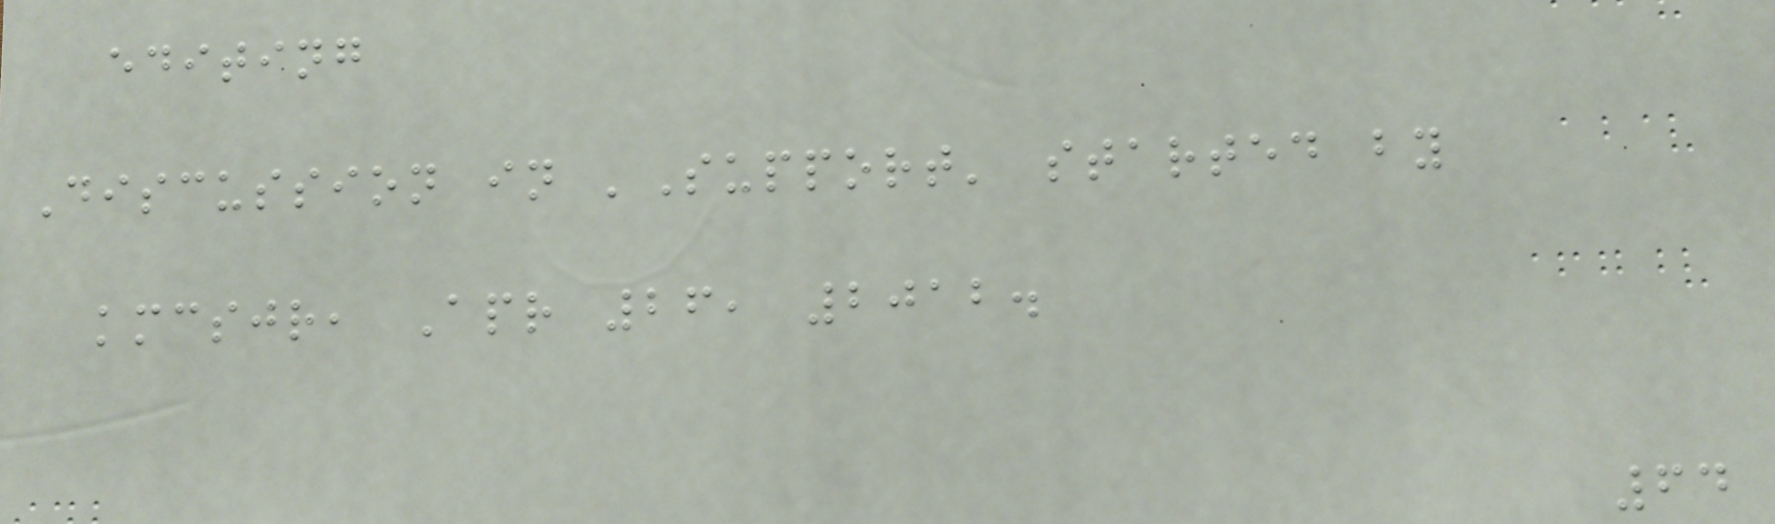editing
Discussion in 'Support' started by
kmcsjr, Apr 26, 2012.
64
